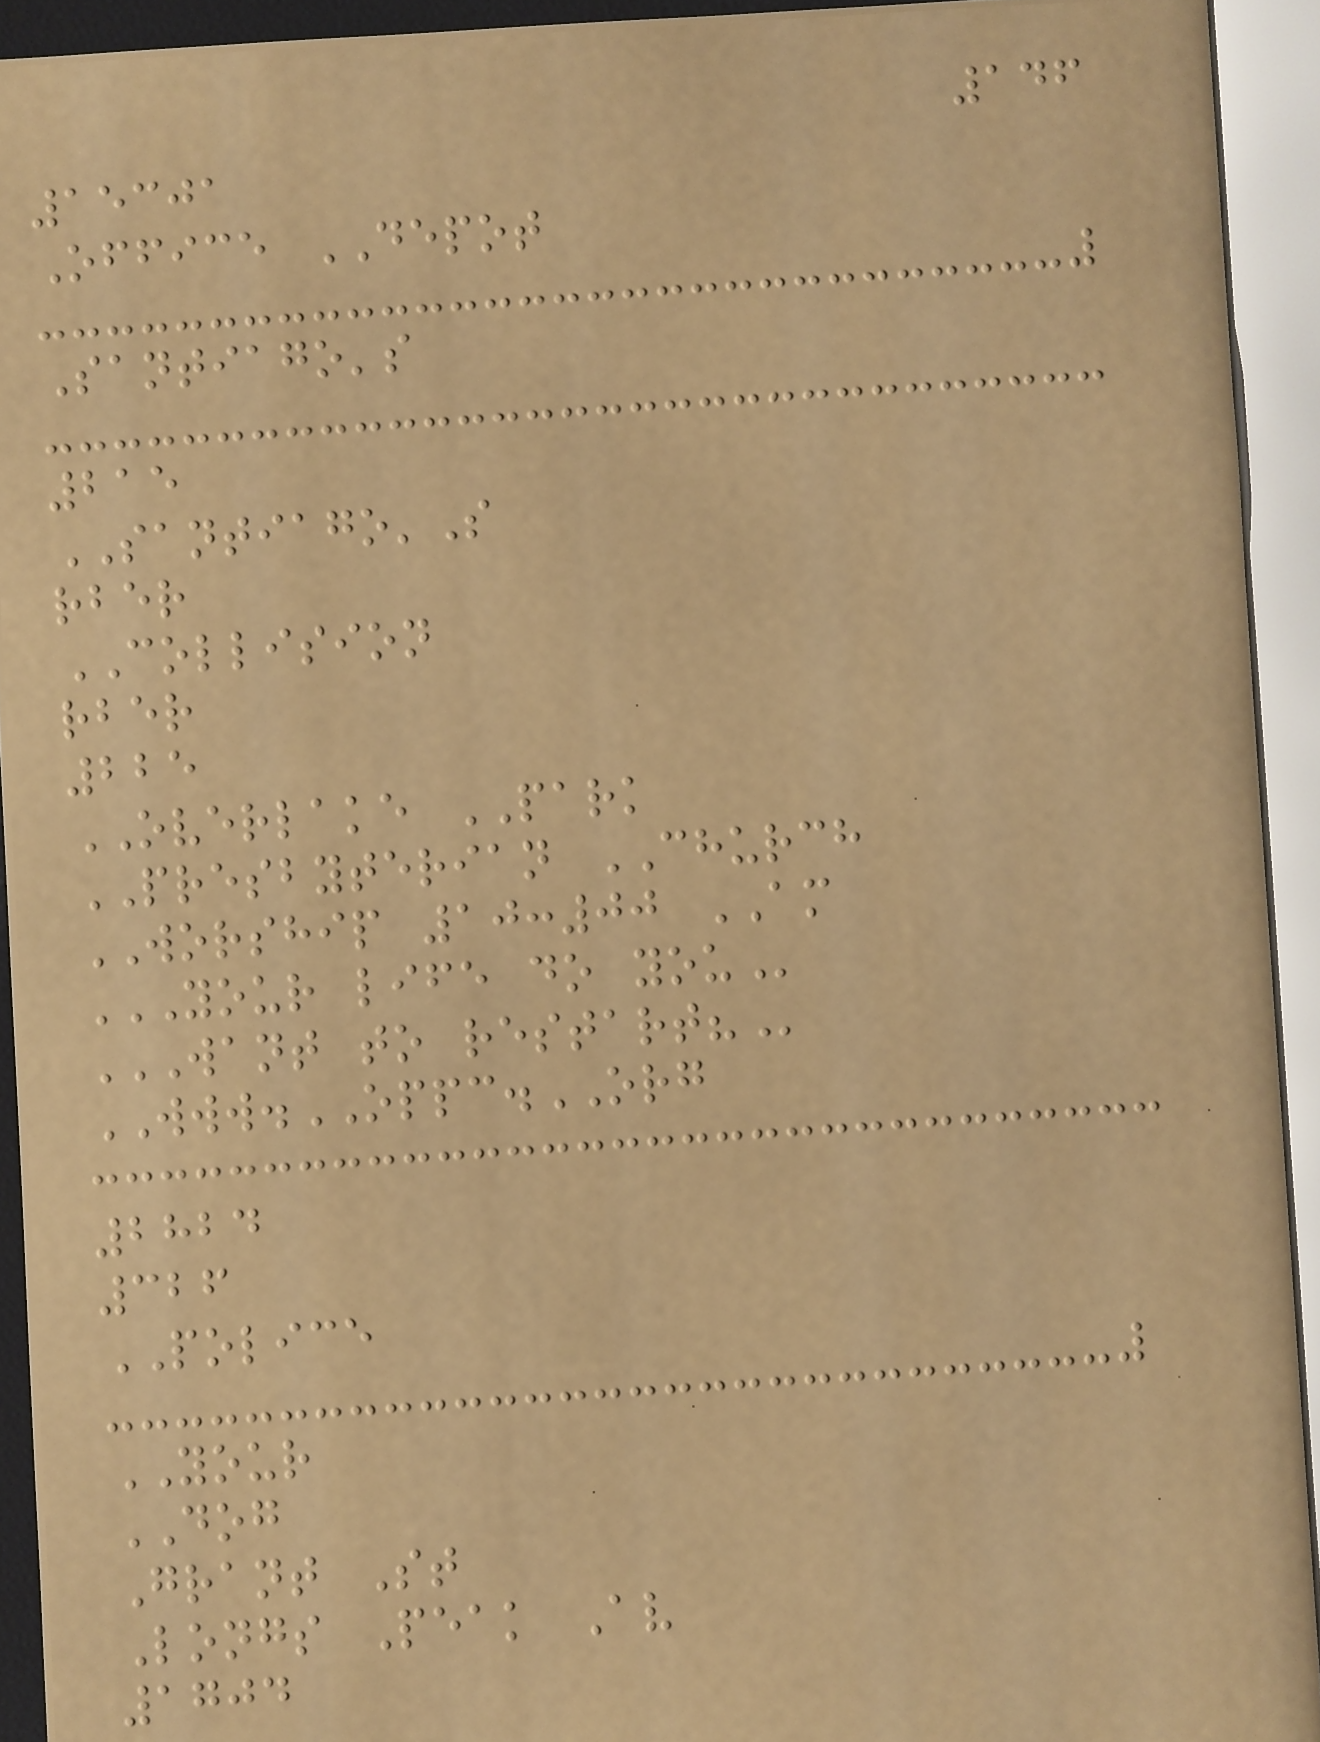146
15301
Office DEPOT
Santiago's
215
SANTIAGO'S
rber
COLLISION
rber
225
OVERLAKE PARK
PRESBYTERIAN CHURCH
WORSHIP 10:00 AM
YOUR LIFE DO YOU
WANT TO RESTART?
WWW.OPPC.ORG
2824
326
POLICE
YOUR
DOG
Grant St
Longs Peak Av
1704
